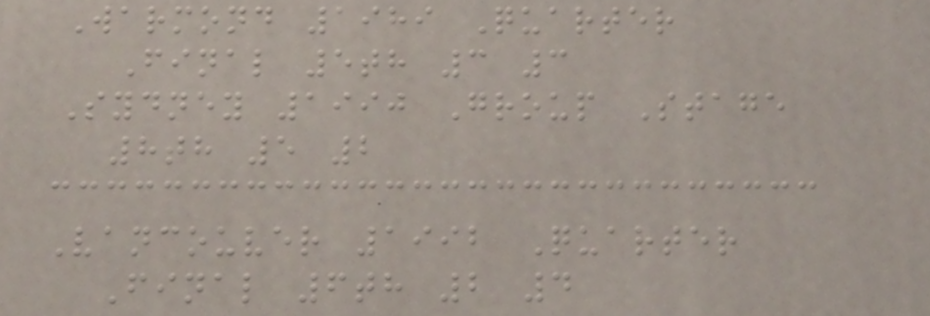Warmond 1989 Quarter
Final 5th 3 3
Sydney 1990 Group Stage
8th 5 2
Vancouver 1992 Quarter
Final 6th 2 4
